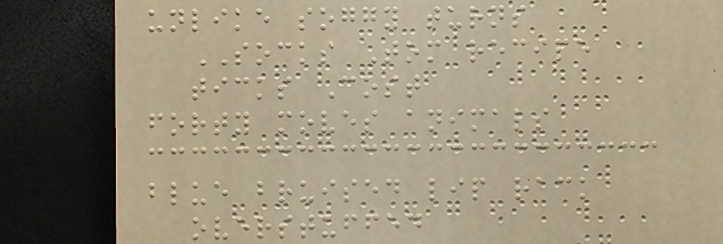unlike soggy turns
SOCKS Tom recipe
ticks Cost
forty moves animals
blue bruised lip rack
overstuffed
